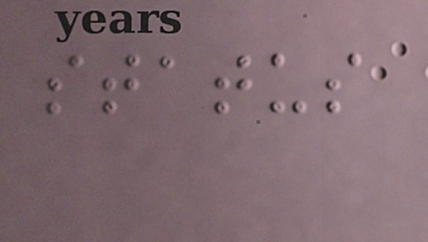status
